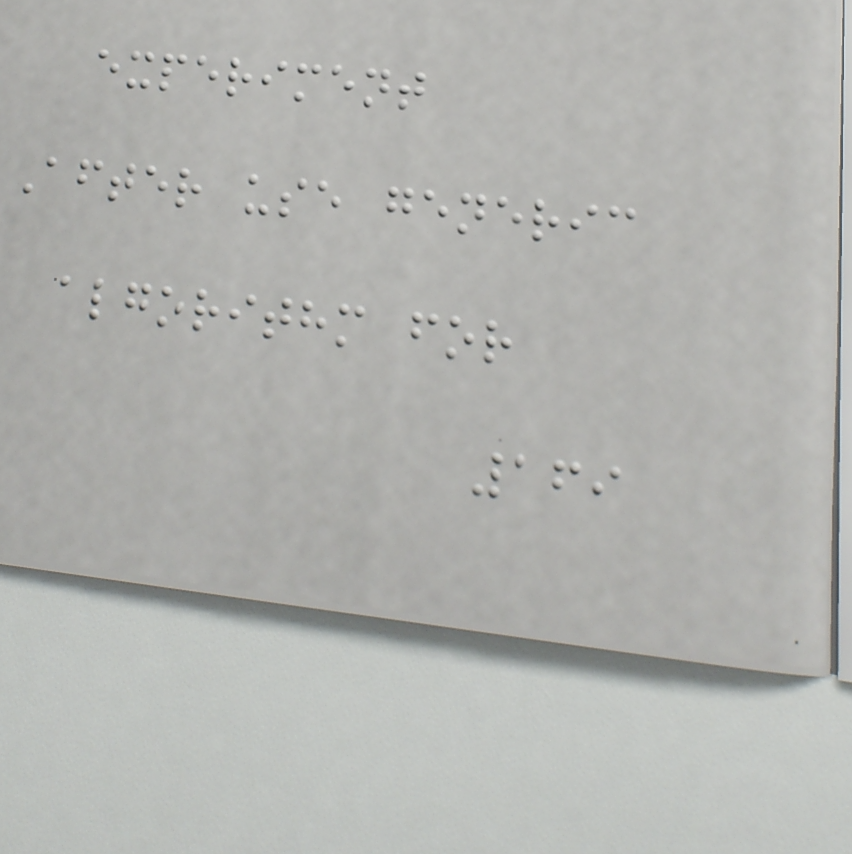experiment
After use generic
algorithm for
169
